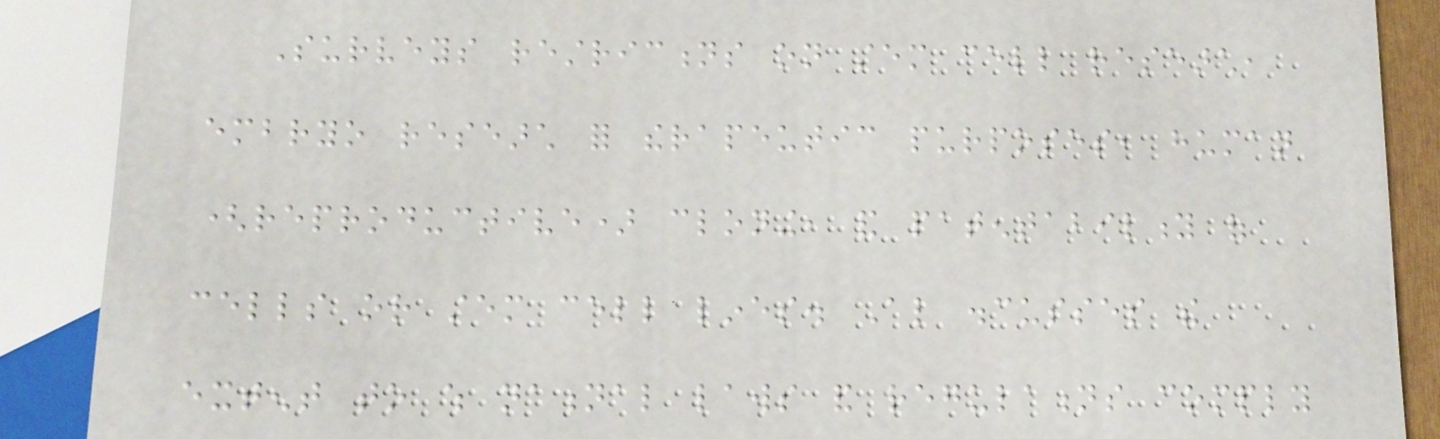Surveys restrictions on stem cell research,
embryo research for therapeutic purposes, human
(reproductive) cloning, and patentability of
cells or stem cell lines. Also discusses the
extent to which national laws and regulations comply
